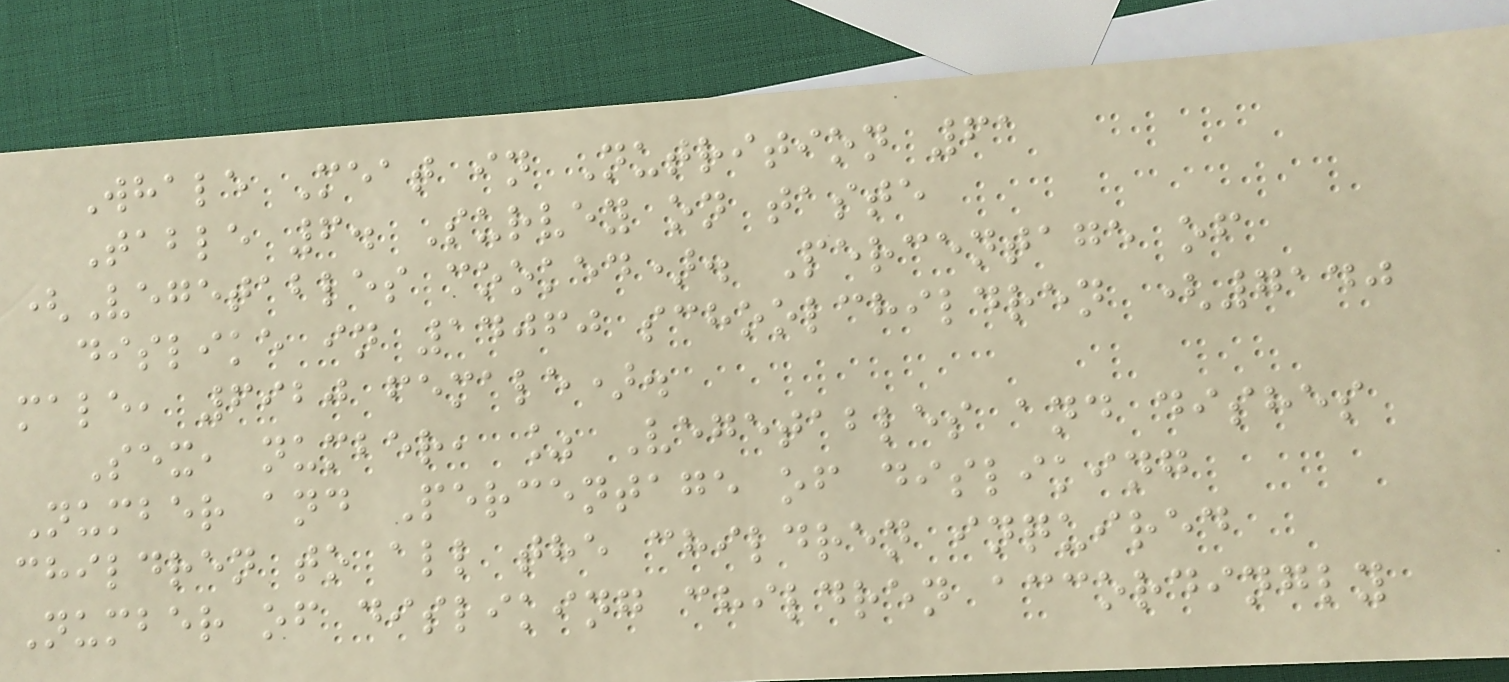Whale Meat in Nutrition 61
Table 6. Survey on taste
(Vegetables cooked). Percentage of
dislike in 14060 schoolchildren (7140
male, 6920 female).
Sex, number, % Vegetables and dishes
Number and Percentage of disliking
children to all the children inquired
Number of disliking children accordingly
